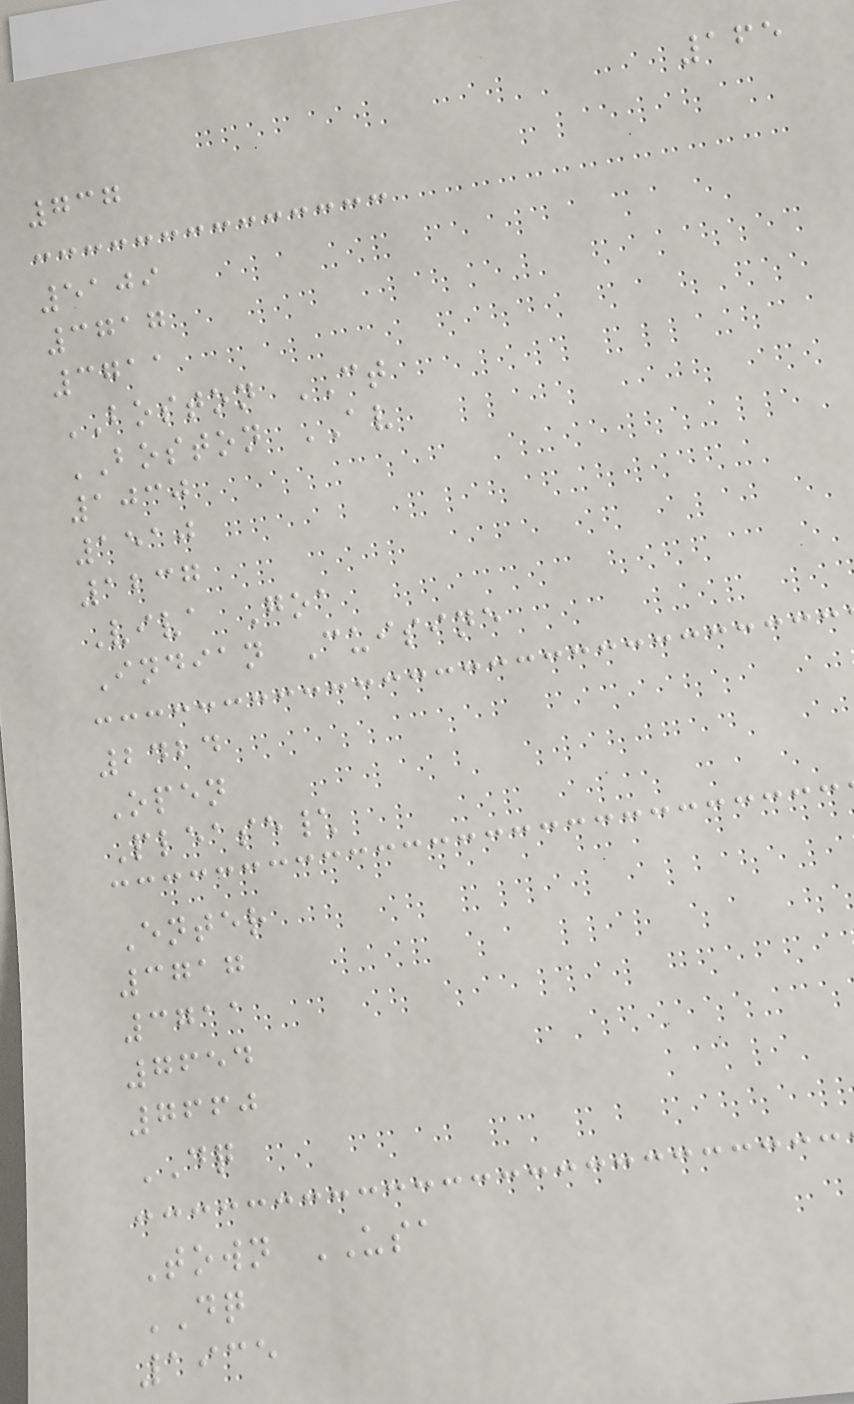165
737
5109
3717
3711
BOSTON CT
BOSTON AV
1030
1510
1237
Viva Goa
Indian Cuisine
2424
Open
Please\
Enter
3717
3711
7654
7660
DQ
Town USA
DQ
1935
